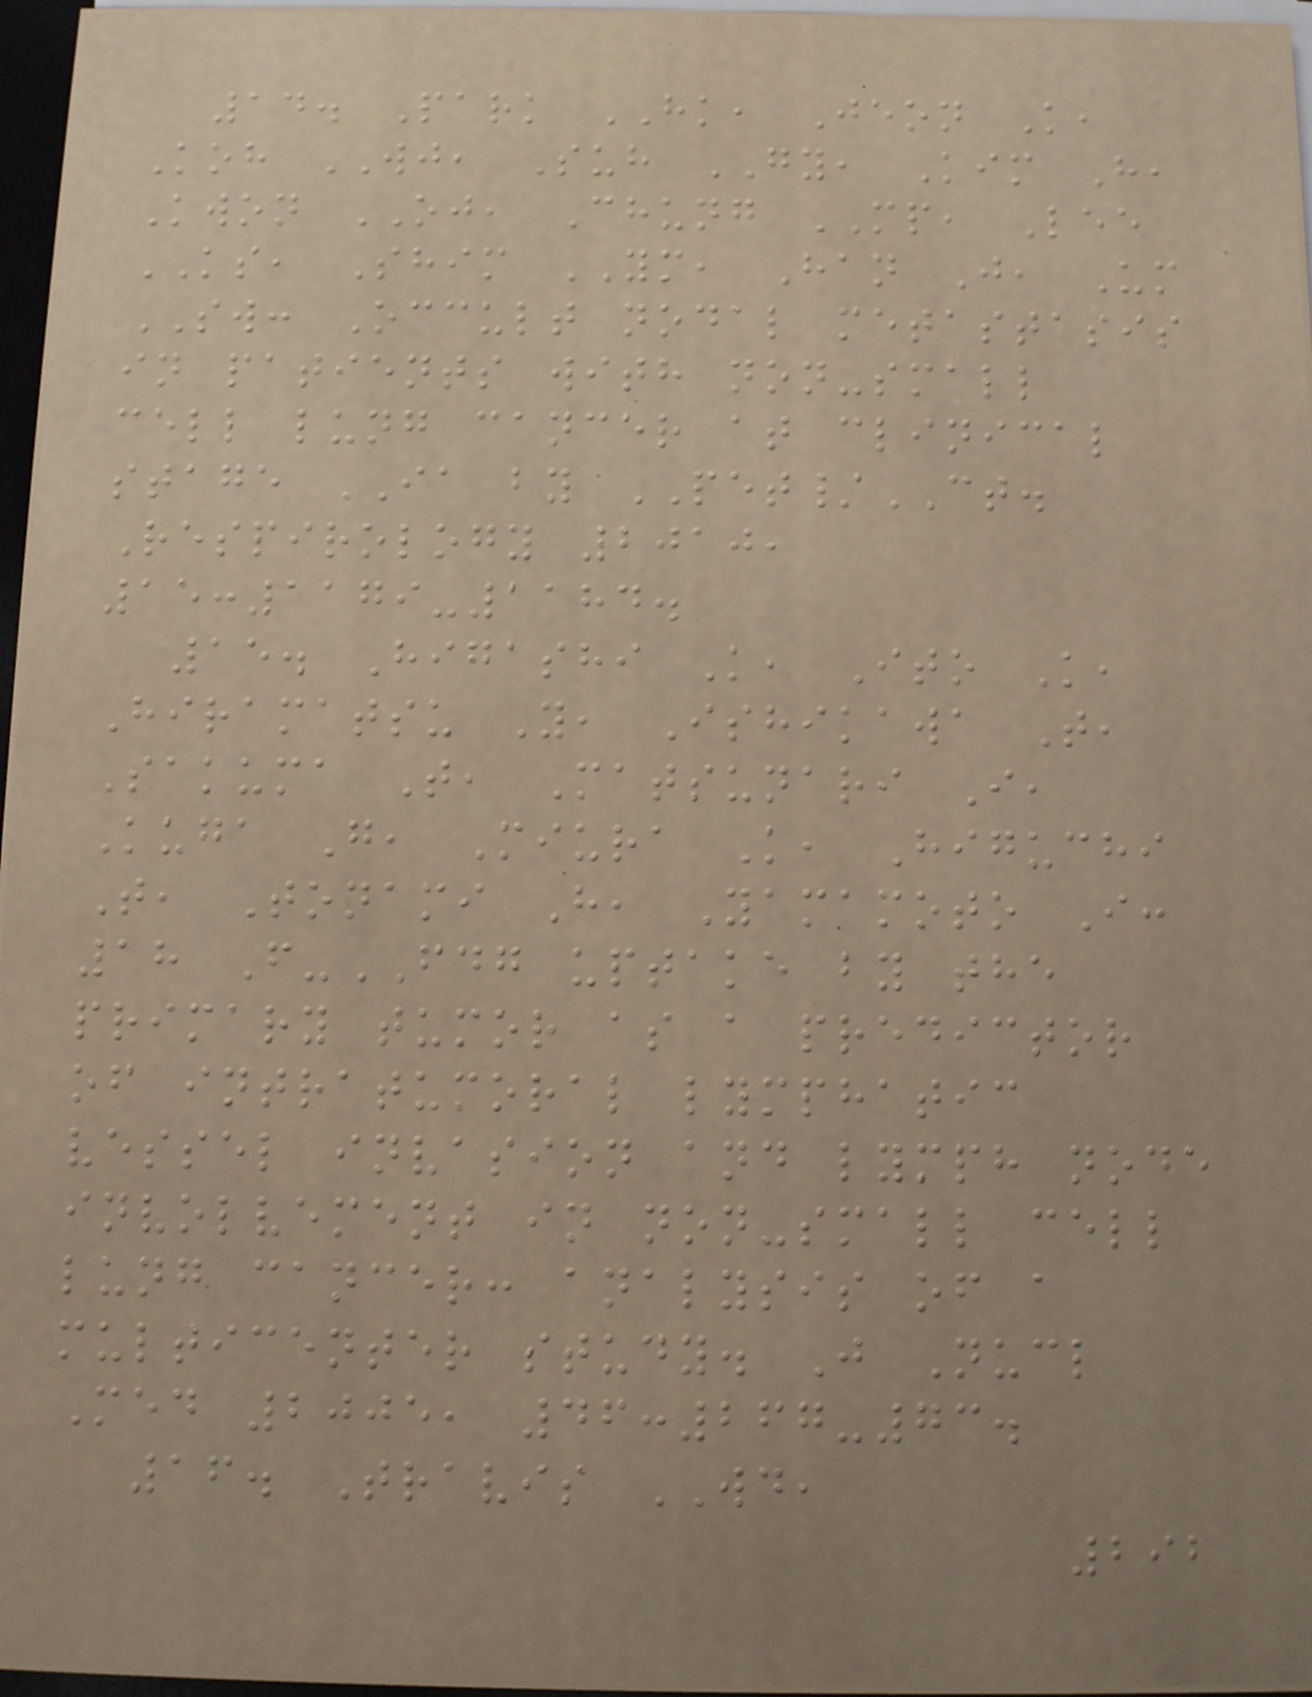14. Park HK, Jeon K,
Koh WJ, Suh GY, Kim H,
Kwon OJ, Chung MP, Lee
KS, Shim YM, Han J, Um
SW: Occult nodal metastasis
in patients with non-small
cell lung cancer at clinical
stage IA by PET/CT.
Respirology 2010,
15:1179-1184.
15. Higashi K, Ito K,
Hiramatsu Y, Ishikawa T,
Sakuma T, Matsunari I,
Kuga G, Miura K, Higuchi
T, Tonami H, Yamamoto I:
18 F-FDG uptake by the
primary tumor as a predictor
of intratumoral lymphatic
vessel invasion and lymph node
involvement in non-small cell
lung cancer: analysis of a
multicenter study. J Nucl
Med 2005, 46:267-73.
16. Travis WD,
292
